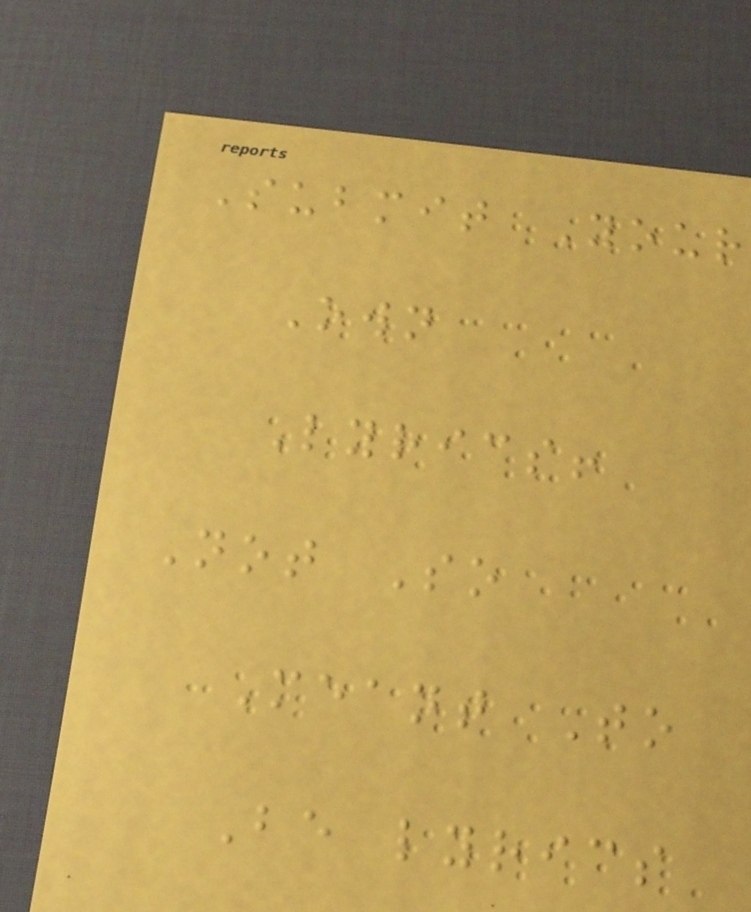Submit Your
Own
Lyrics!
Not So
Meant To
Be lyrics
